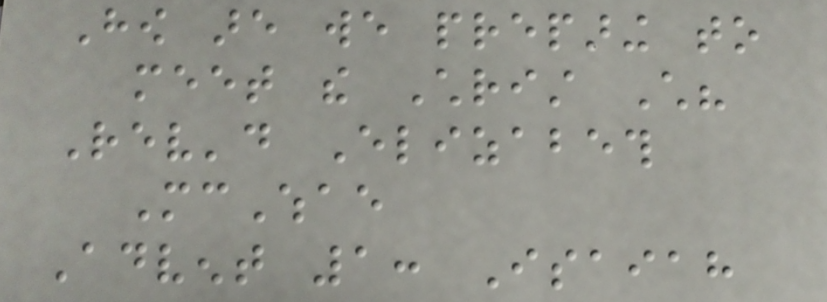How are we preparing to
meet the Christ Child?
Rev'd Elizabeth
McWhae
Advent 1: Isaiah
